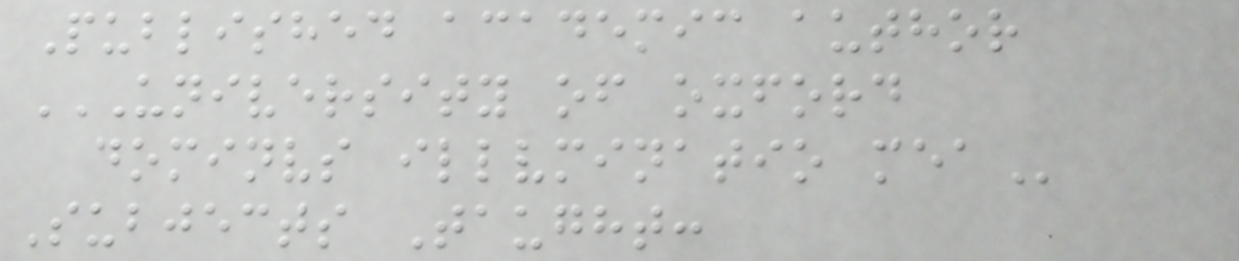Published academic author
UNIVERSITY OF OXFORD
DOMINVS ILLVMINATIO MEA
Subjects Taught:
